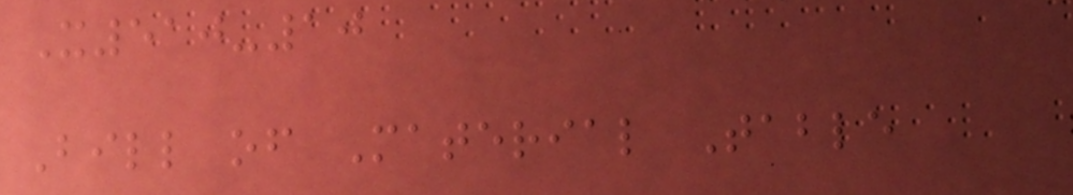X510-10
Bill of Material Table
